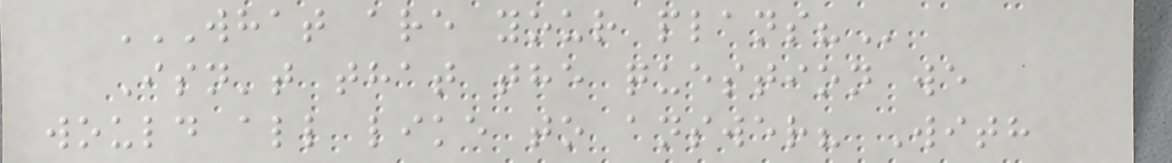WHAT ARE YOUR PLANS?
Isn't that the question we
would all like to answer? With
